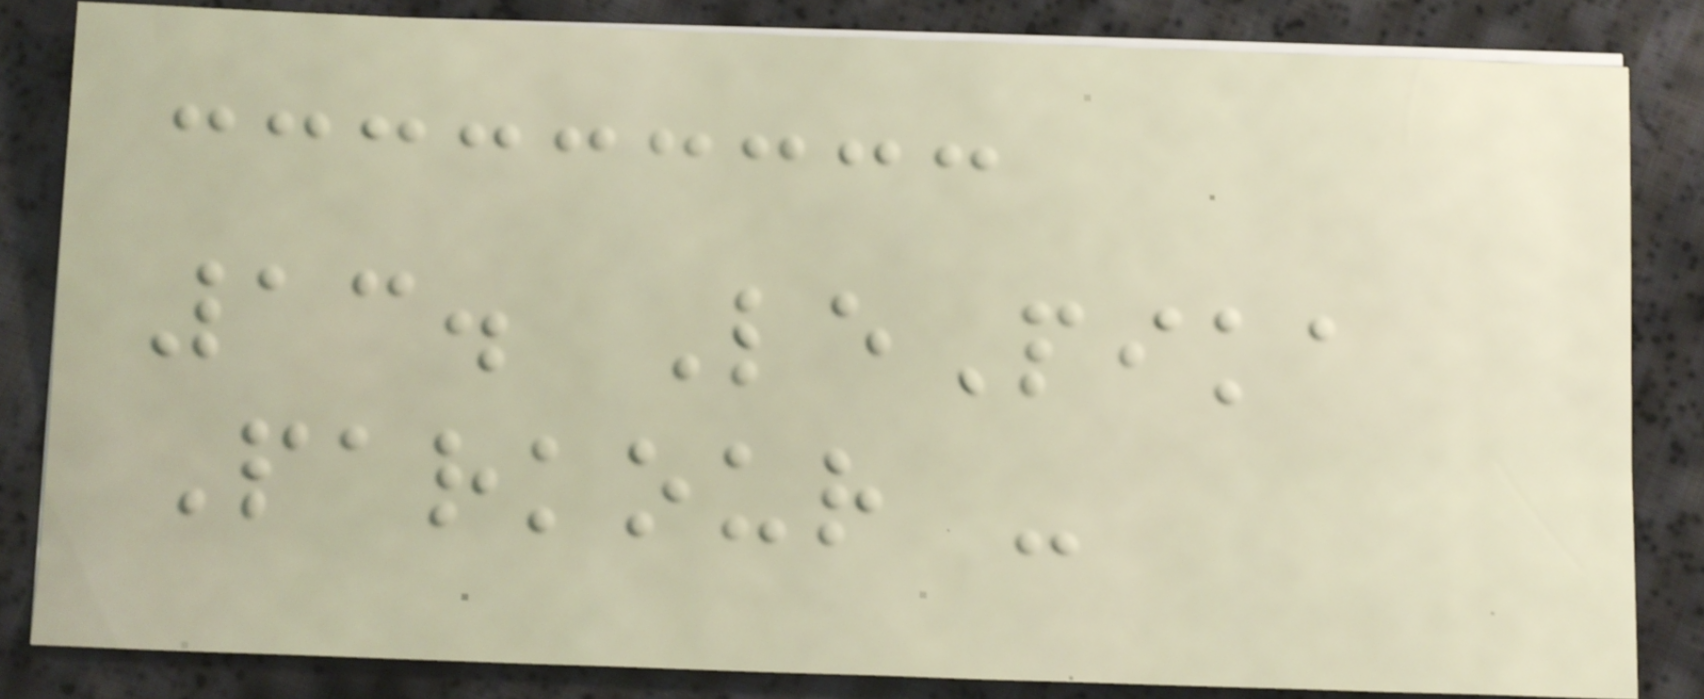13. LePika
Parkour -
